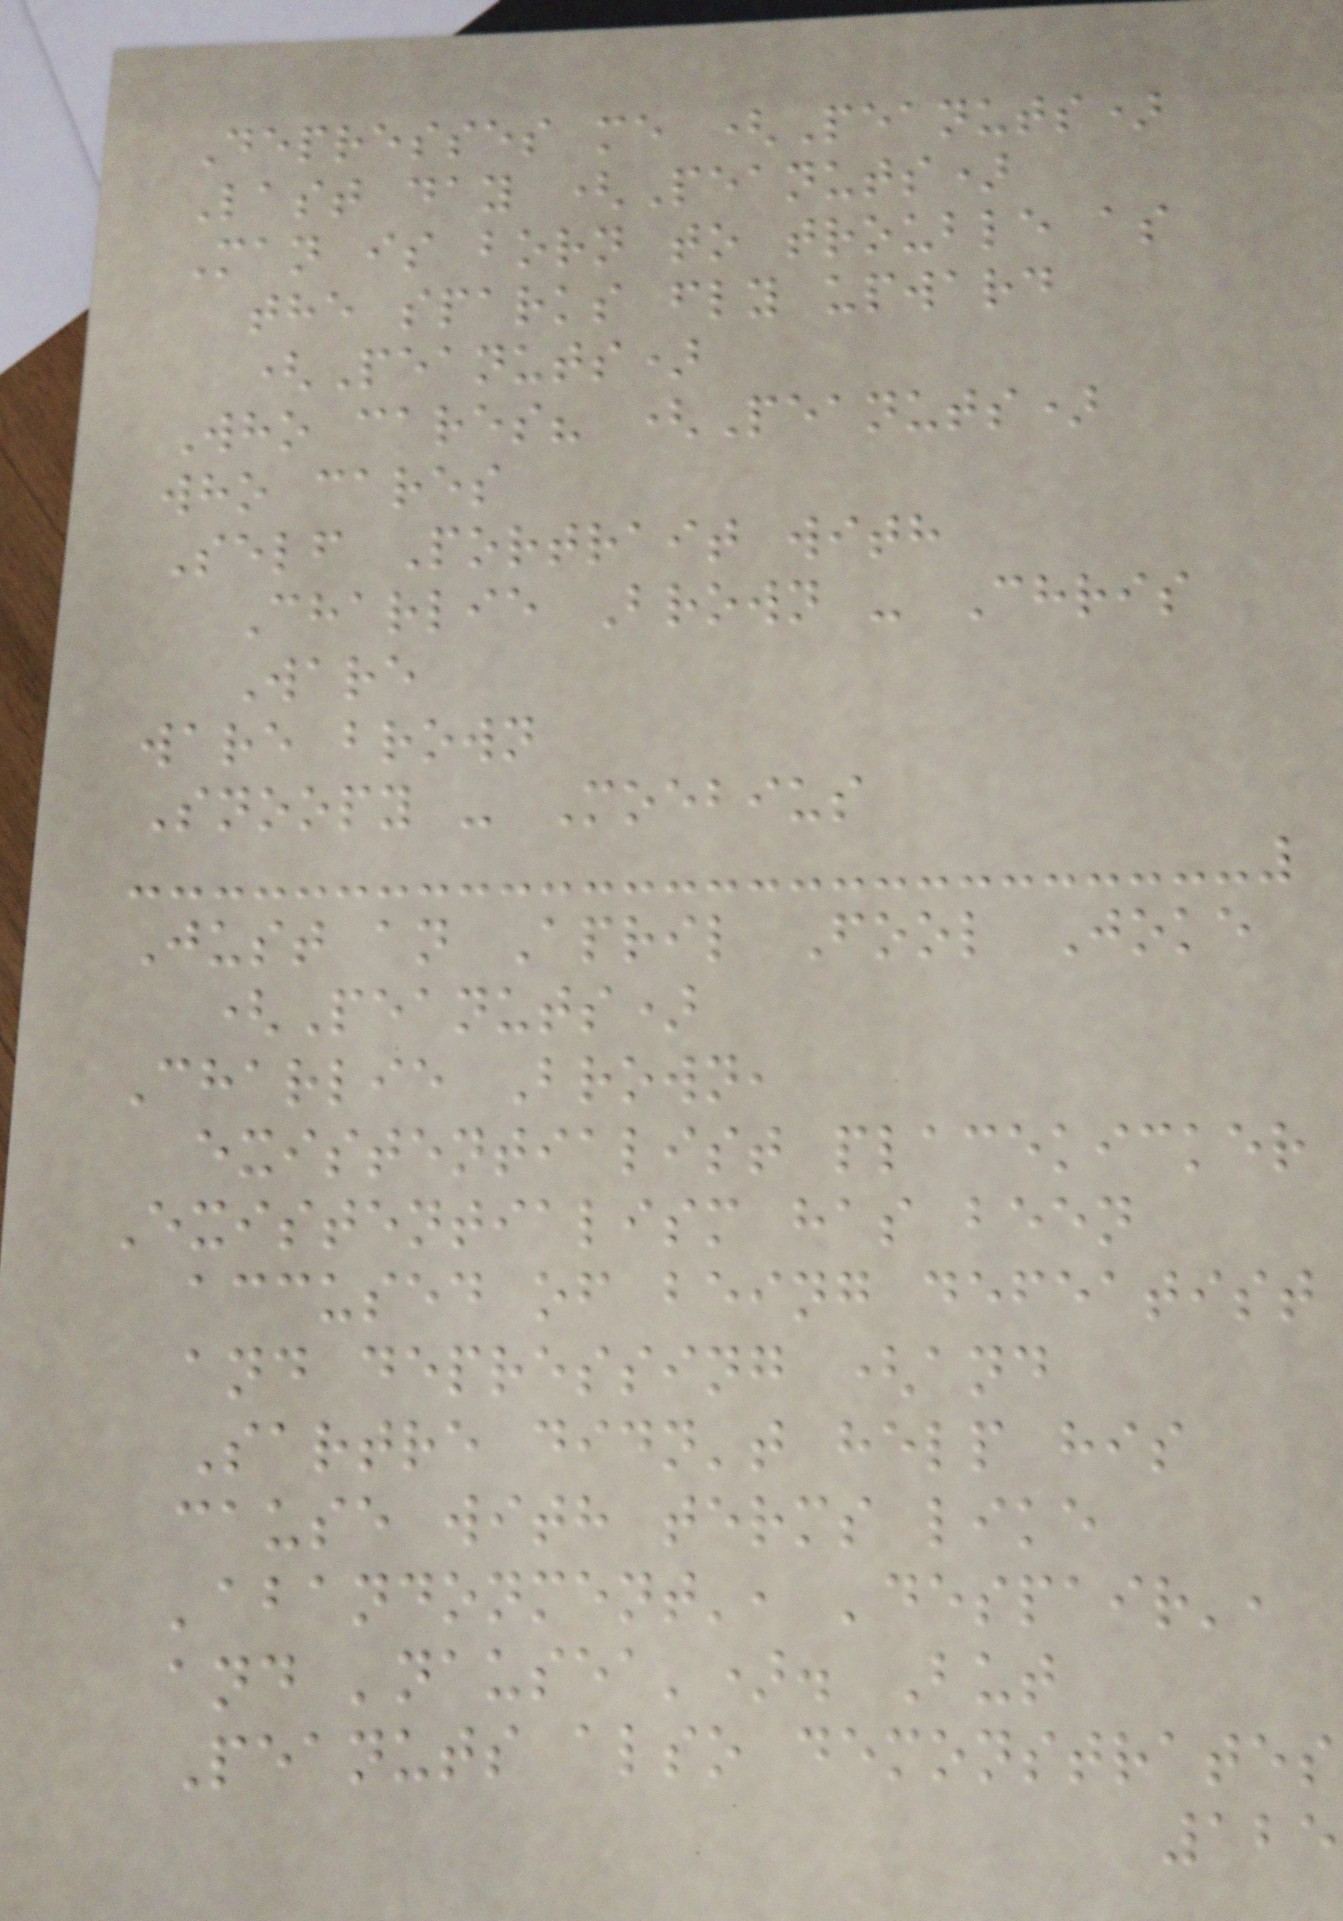Depresses me (Peanuts)
Last day (Peanuts)
Man is born to trouble as
the sparks fly upward
(Peanuts)
Who cares? (Peanuts)
who cares
Self Portrait with
Charlie Brown - Chris
Ware
ware brown
Snoopy - Moebius
Just an April Fool Joke
(Peanuts)
Charlie Brown,
existentialist placekicker
Existentialism has been
accused of being defeatist
and depressing (and
Sartre didn't help his
cause with terms like
'abandonment', 'despair',
and 'nausea'). But
Peanuts also demonstrates
125
